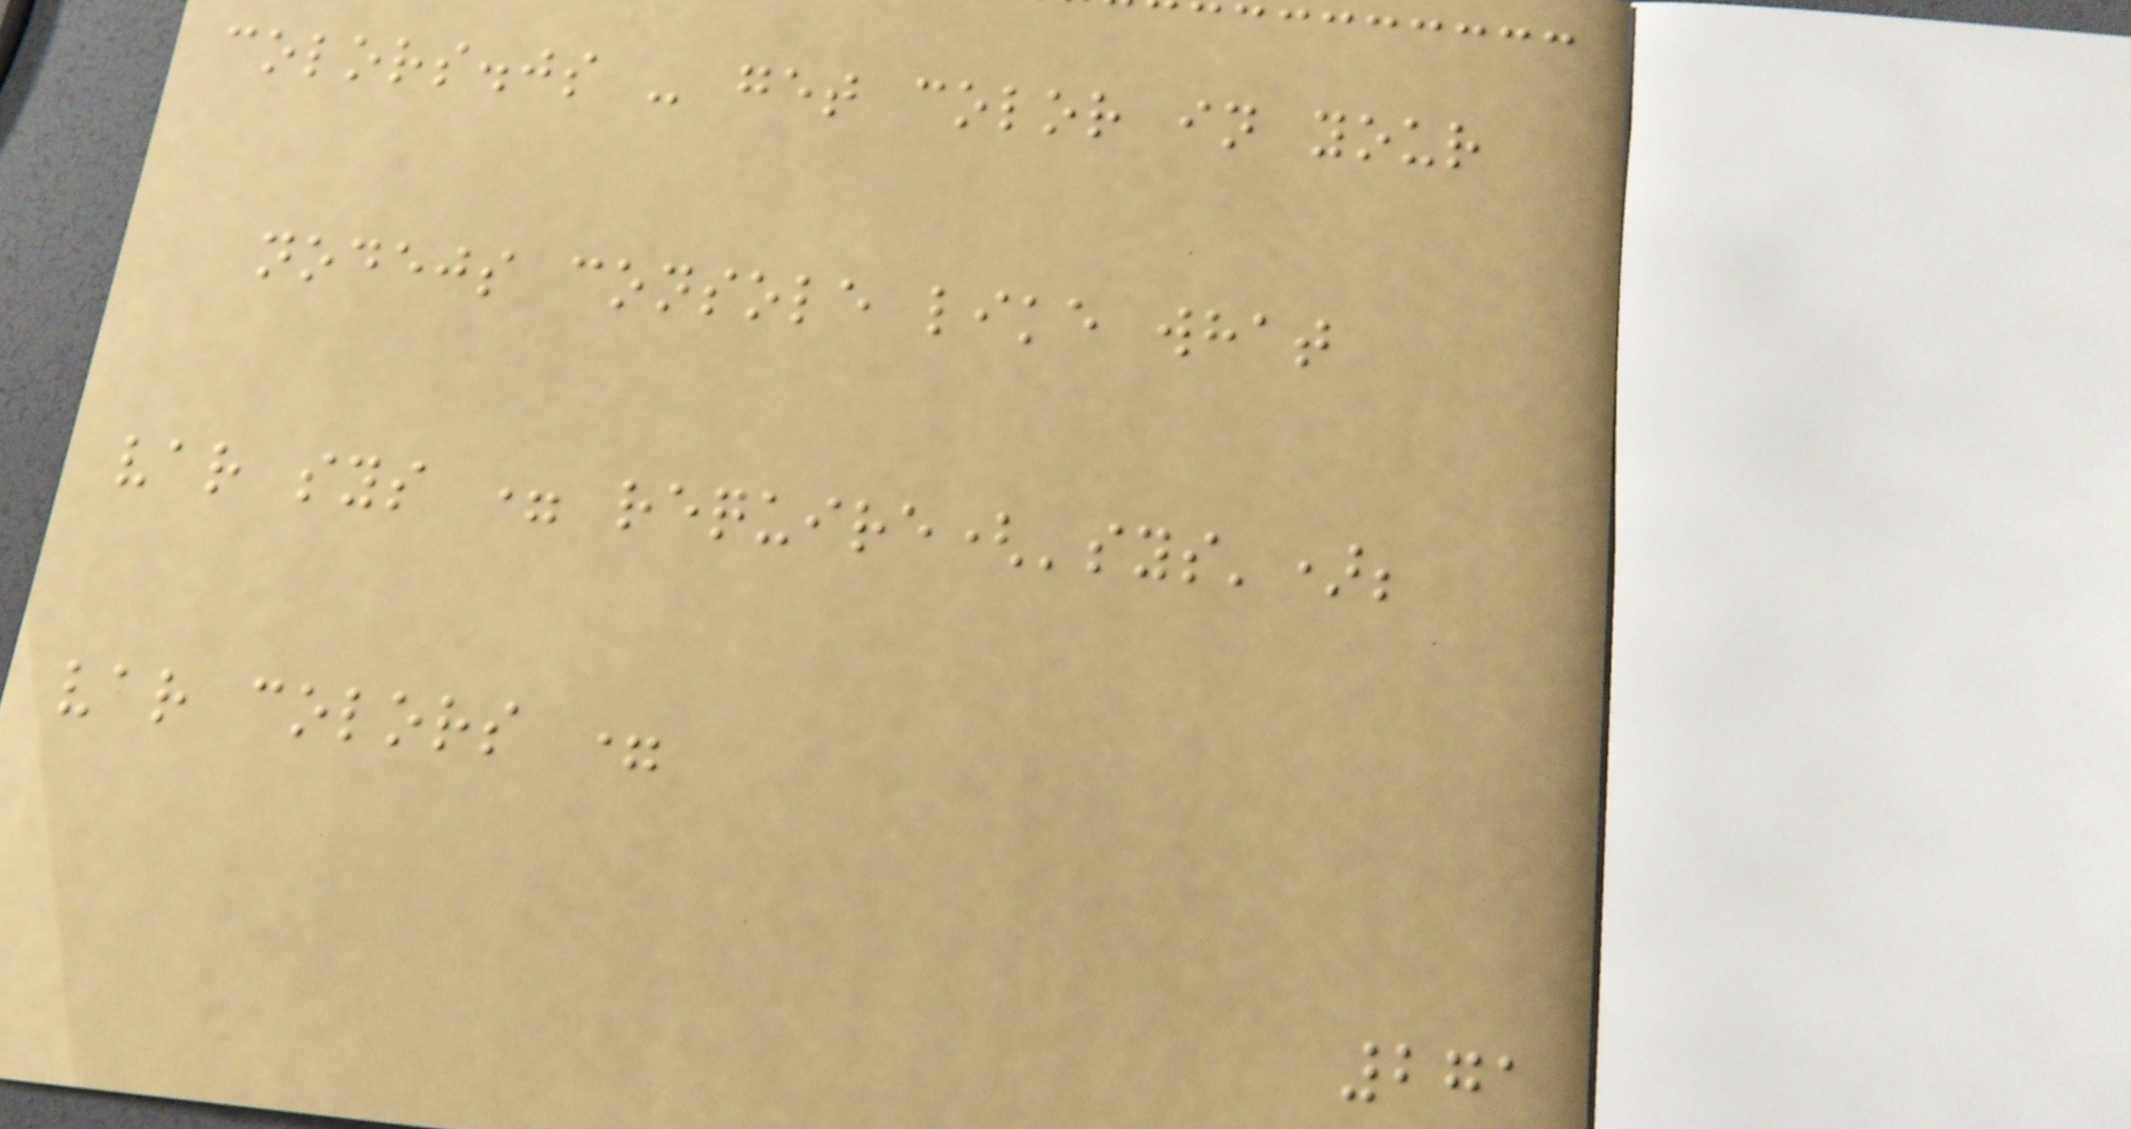colors.js - get color in your
nodejs console like what
var sys = require('sys');
var colors =
271
